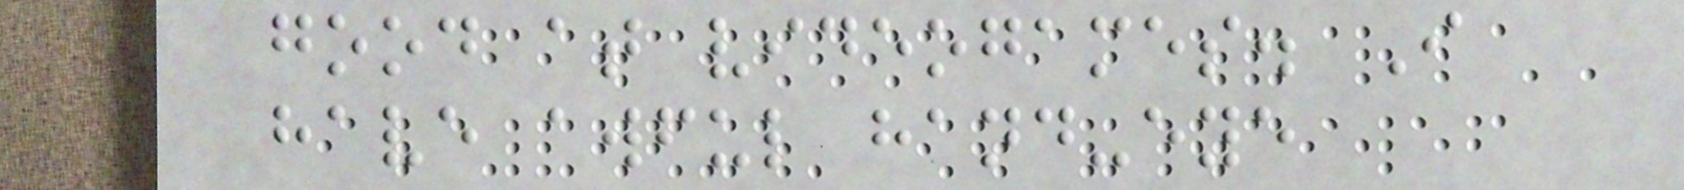good at videogames. I
have awful hand-eye
